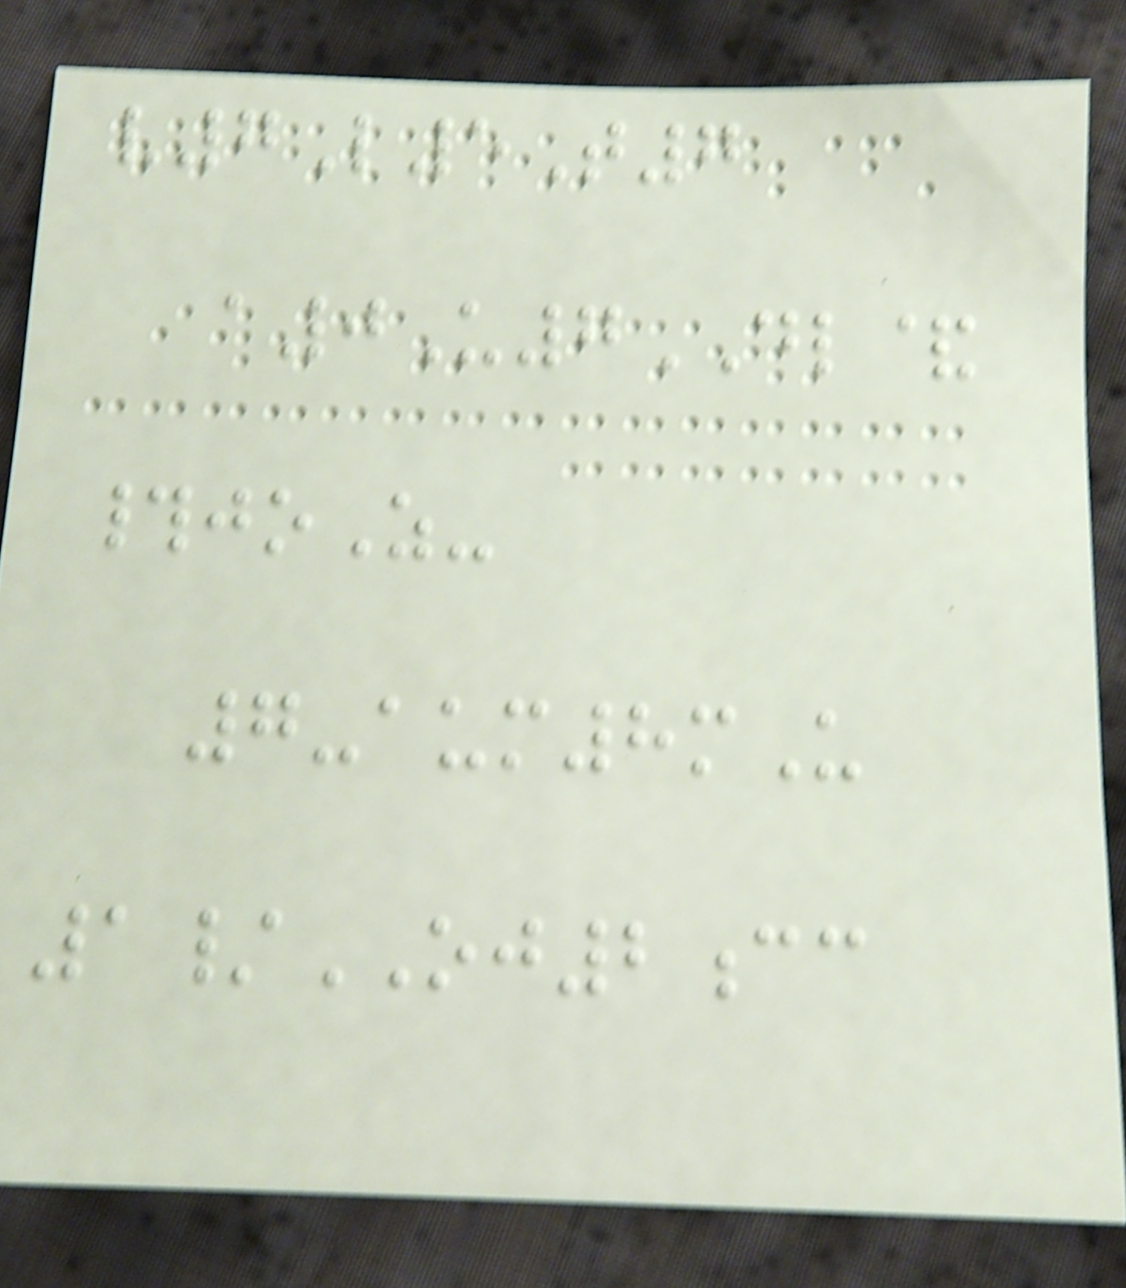v7L5T7
a0U7DL&
#joZ-
7-aum8mU
1/OJ2cc
